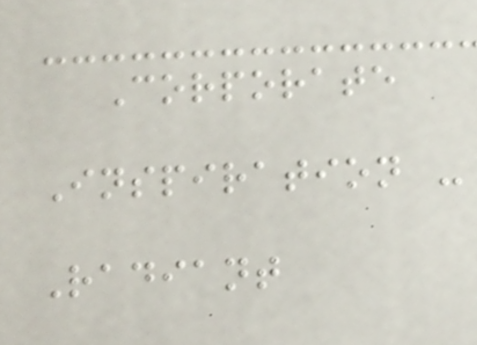Corporate
Inspiration -
Radiant
